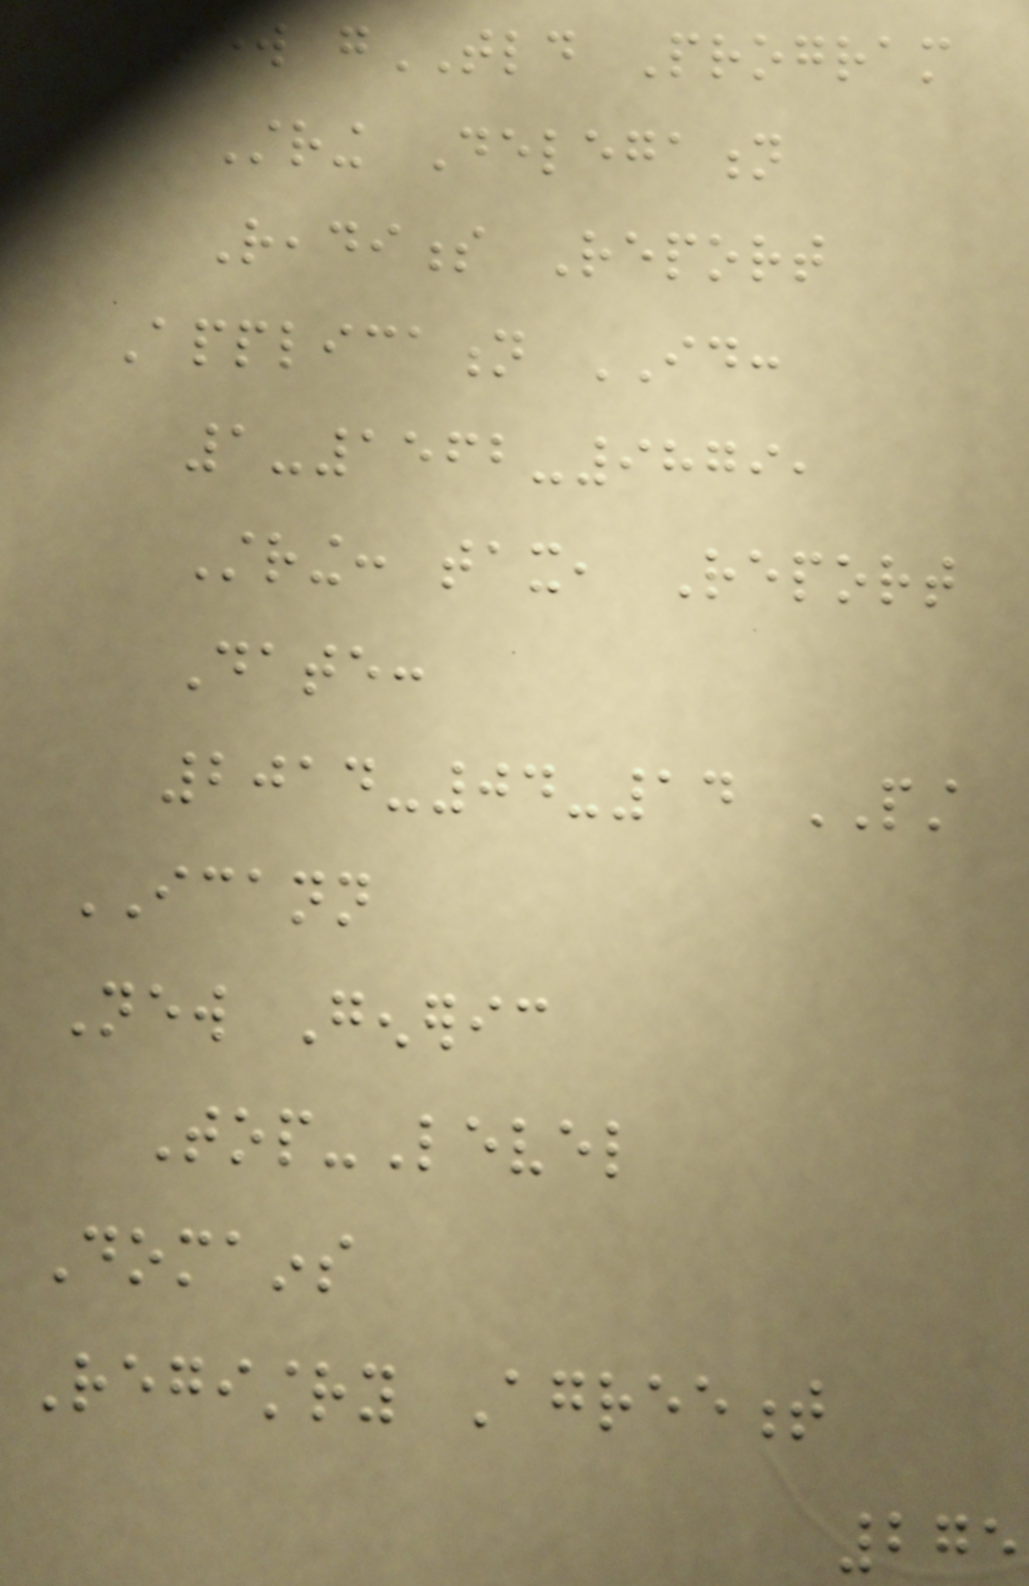New gTLD Program
String Delegation
Readiness Report
Application ID:
1-1562-9879,
String: tax, Report
Date:
2014-04-14 PST
ICANN
New Generic
Top-Level
Domains
Registry Agreement
275
